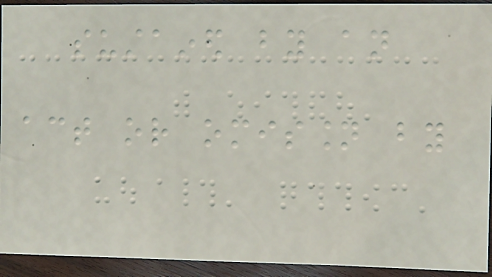sustained by an
act or omission by
